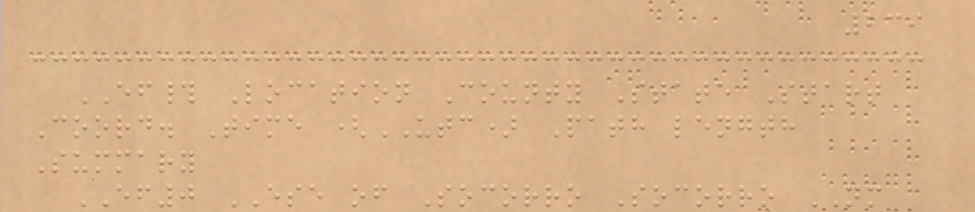239
EF# Location County State Start
Coord. Time (UTC) Path length
Summary
EF0 ESE of Socorro Socorro NM
